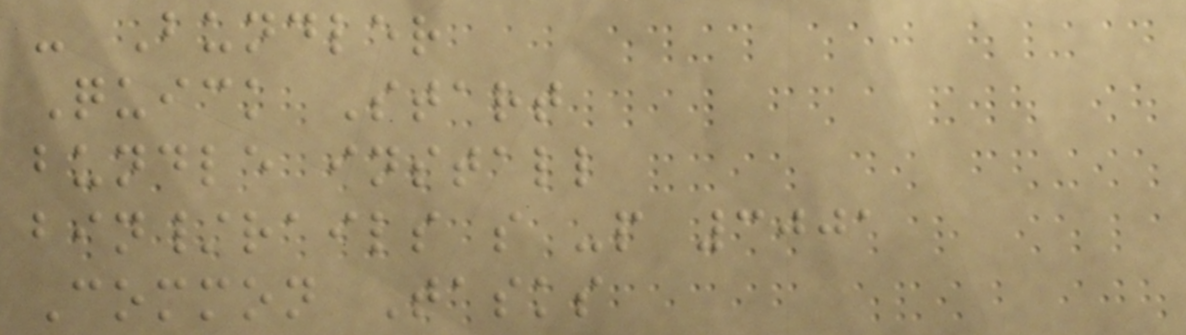- Bundler
Quick Start
bundle install
bin/rails s -p 3001
Common Tasks
